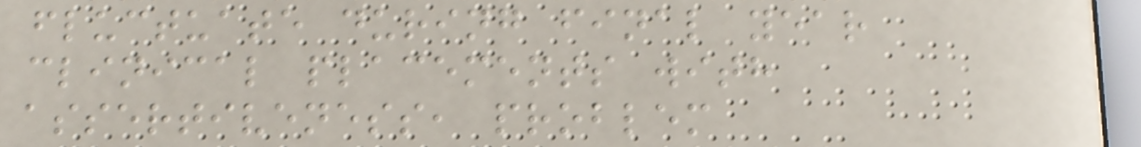fluctuate during final year
clinical placements with
assertiveness, problem
